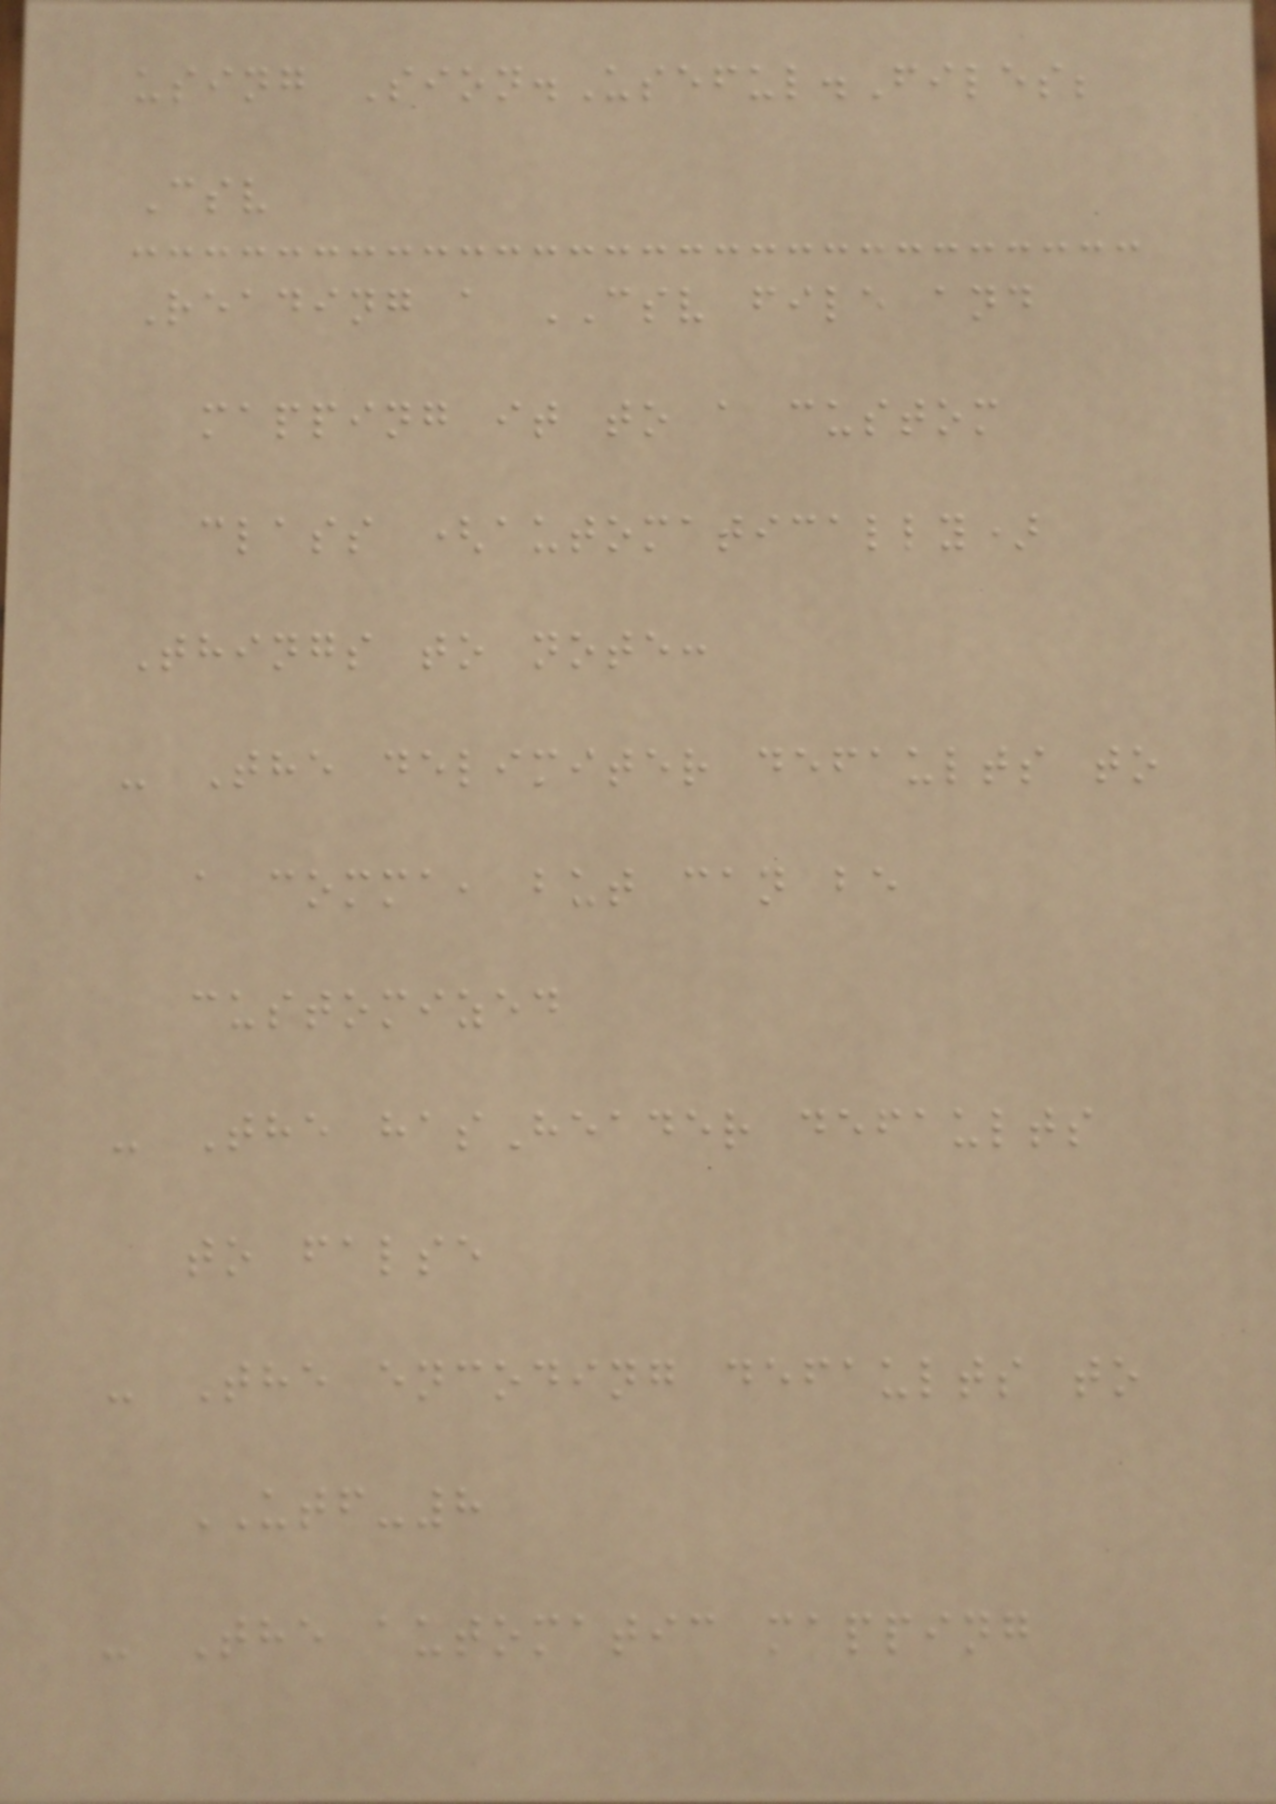using Sion.Useful.Files;
Csv
Reading a CSV file and
mapping it to a custom
class (automatically)
Things to note:
- The delimiter defaults to
a comma, but can be
customized
- The hasHeader defaults
to false
- The encoding defaults to
UTF-8
- The automatic mapping
